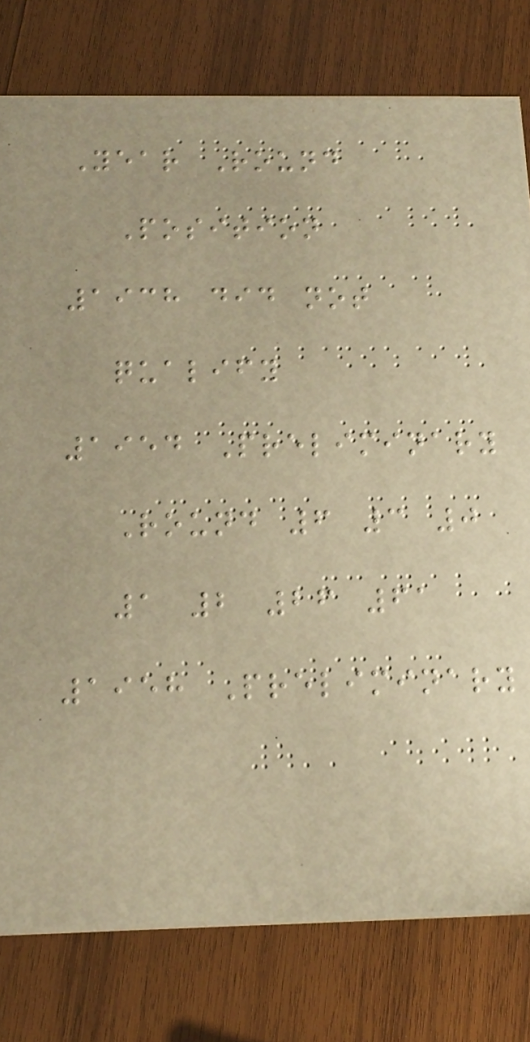Year Round
Position
1938 did not
qualify
1954 Preliminary
Round 6 3 0
1 2 26 61
1958 Preliminary
